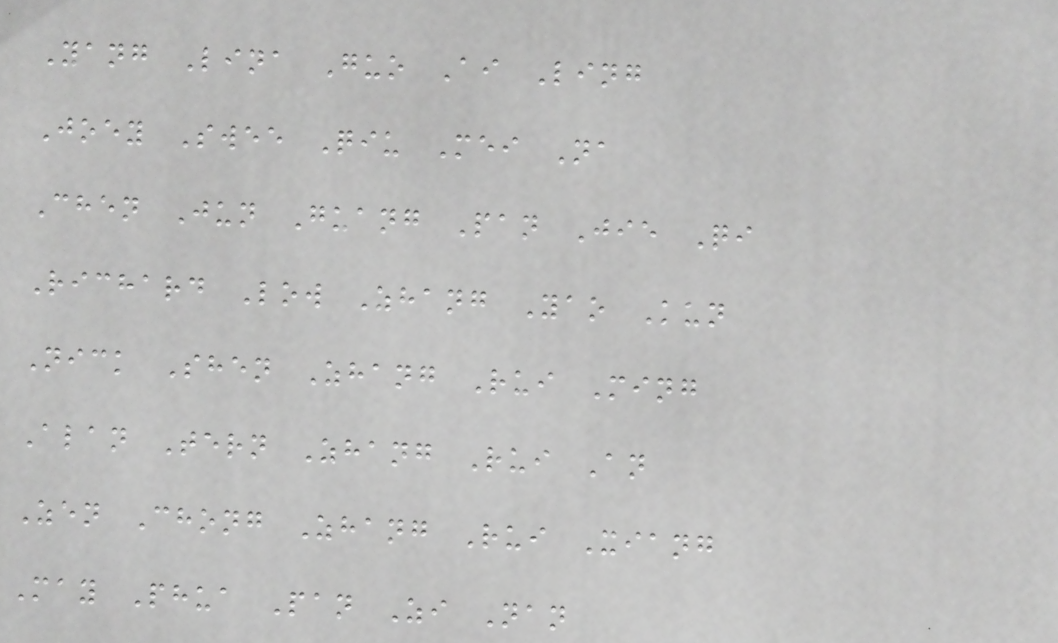Yang Lina Guo Ai Ling
Joey Swee Qiu Mei Na
Chen Jun Guang Pan Jie Qi
Richard Low Zhang Yao Kun
Nick Shen Zhang Rui Ming
Alan Tern Zhang Rui An
Zen Chong Zhang Rui Xiang
May Phua Pan Zi Nan
